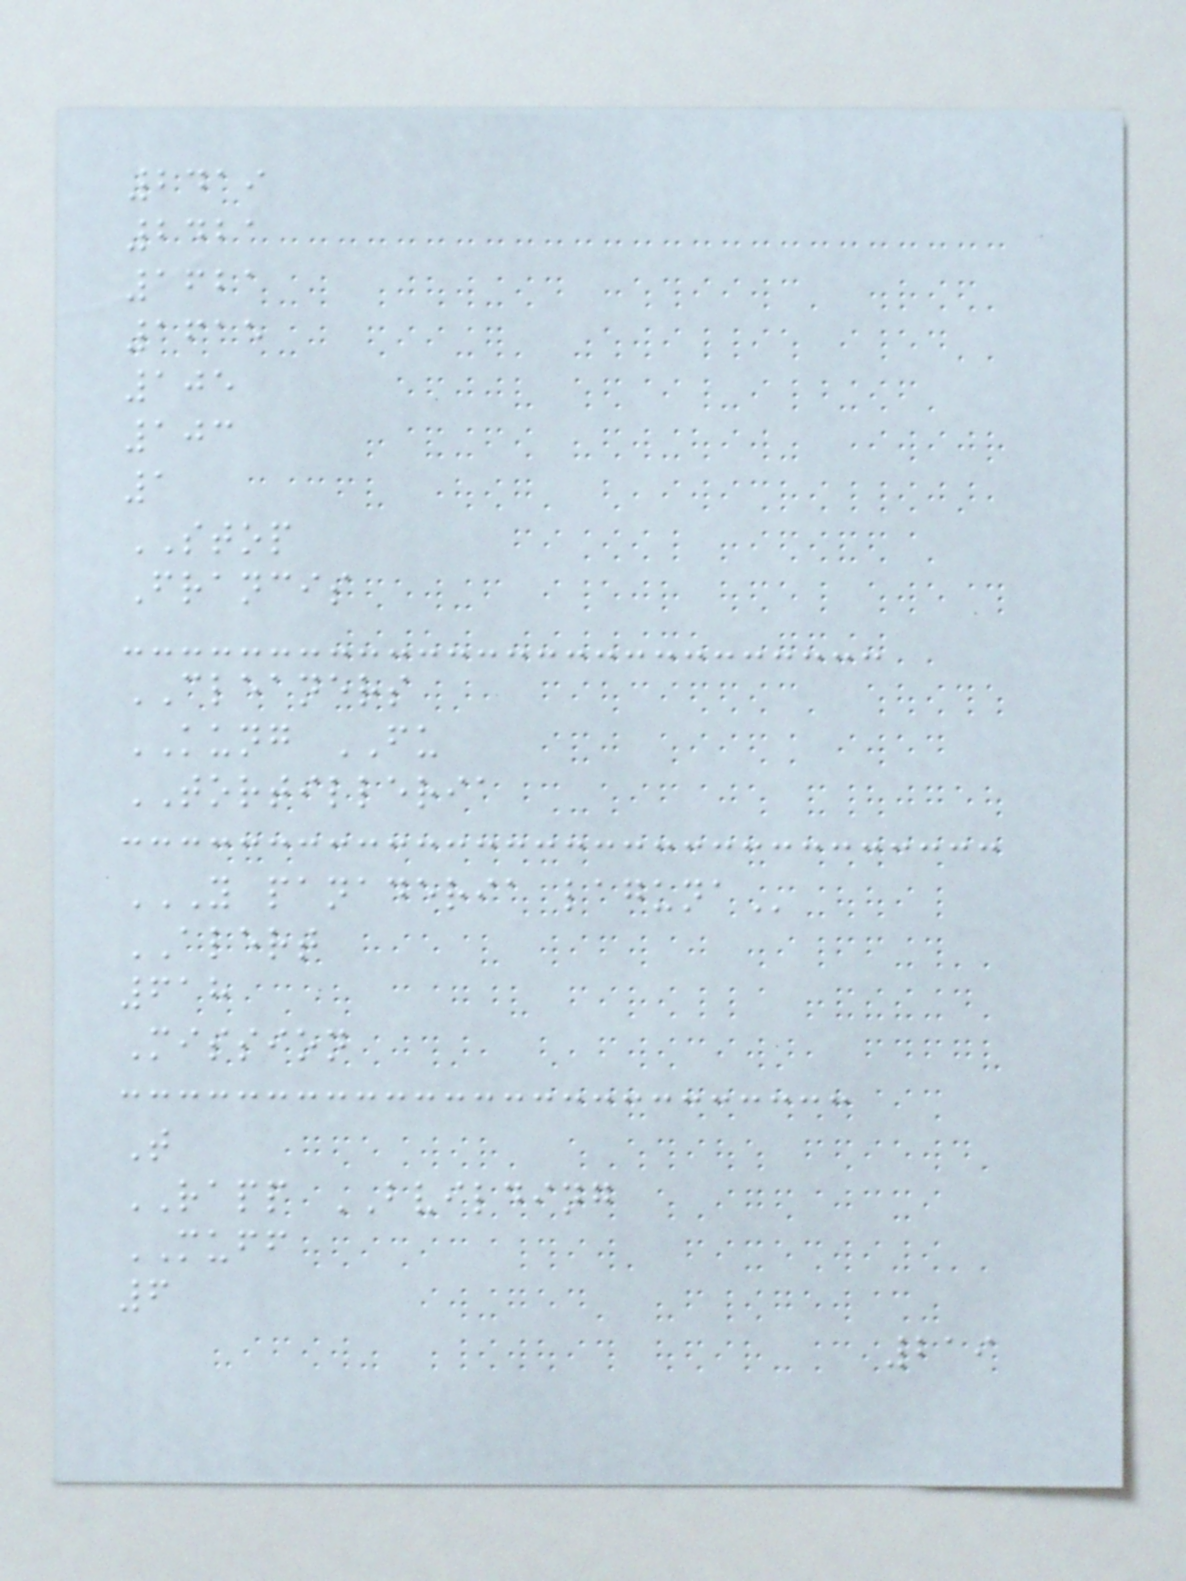2419
2421
1621
1615
105
103
1
STOP
Francis
CLEANERS
KUNG FU
TORTILLERIA
Y PANADERIA LAGUNA
ALERT
618
Mission
T
RAPP BVILDING
MUFF
6
219
